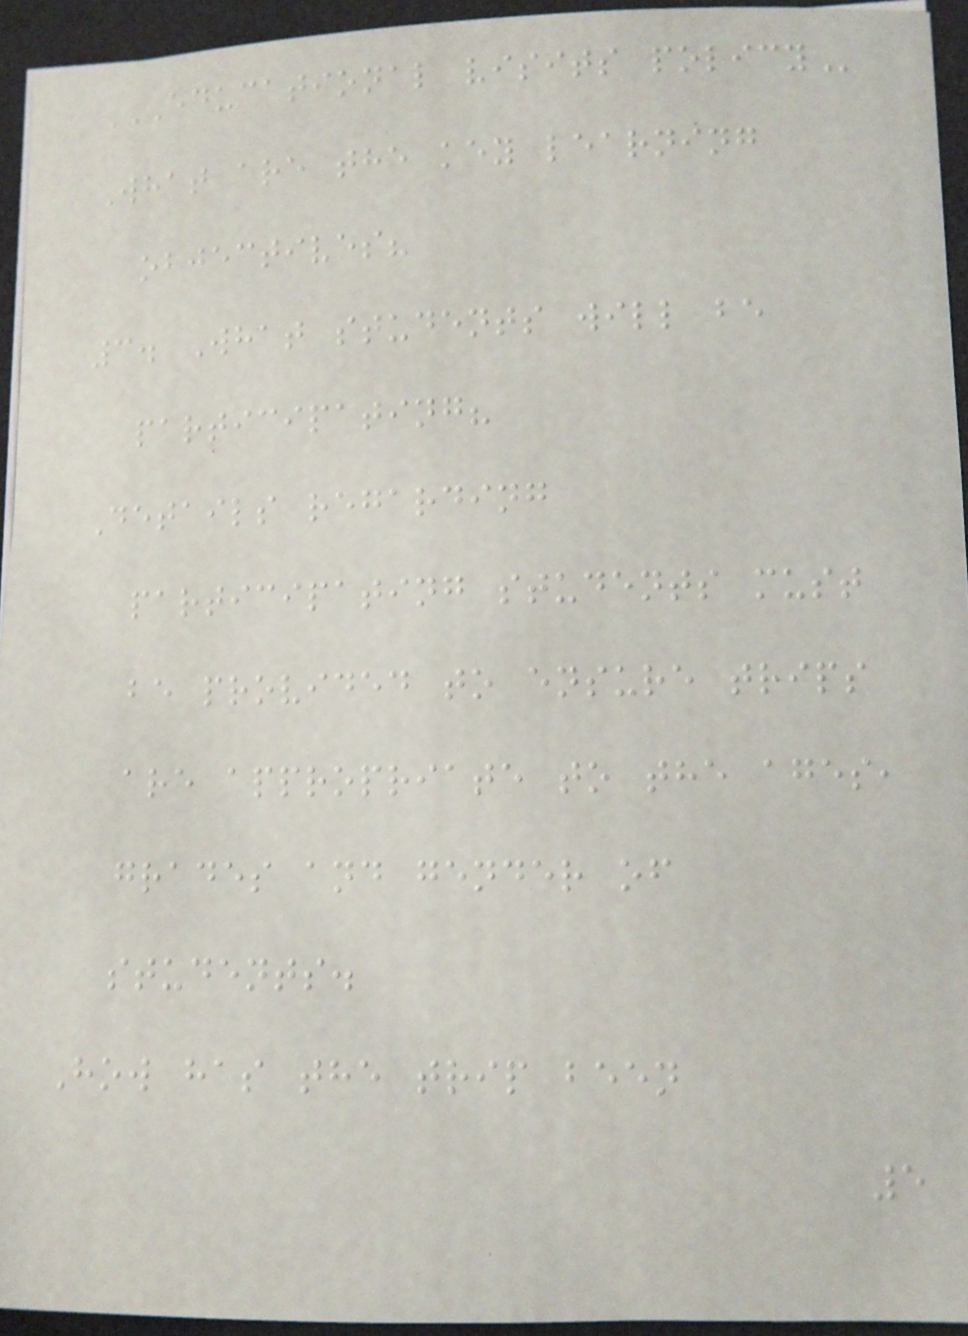EDUCATIONAL VISITS POLICY
What are the key learning
objectives?
3. What students will be
participating?
Details regarding
participating students must
be provided to ensure trips
are appropriate to the ages,
grades and gender of
students.
How has the trip been
5
